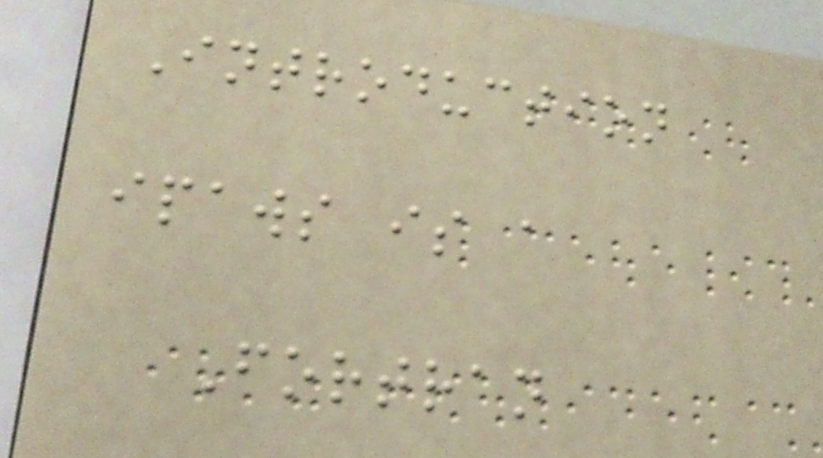Introduction
ipaws is a
Fortran
